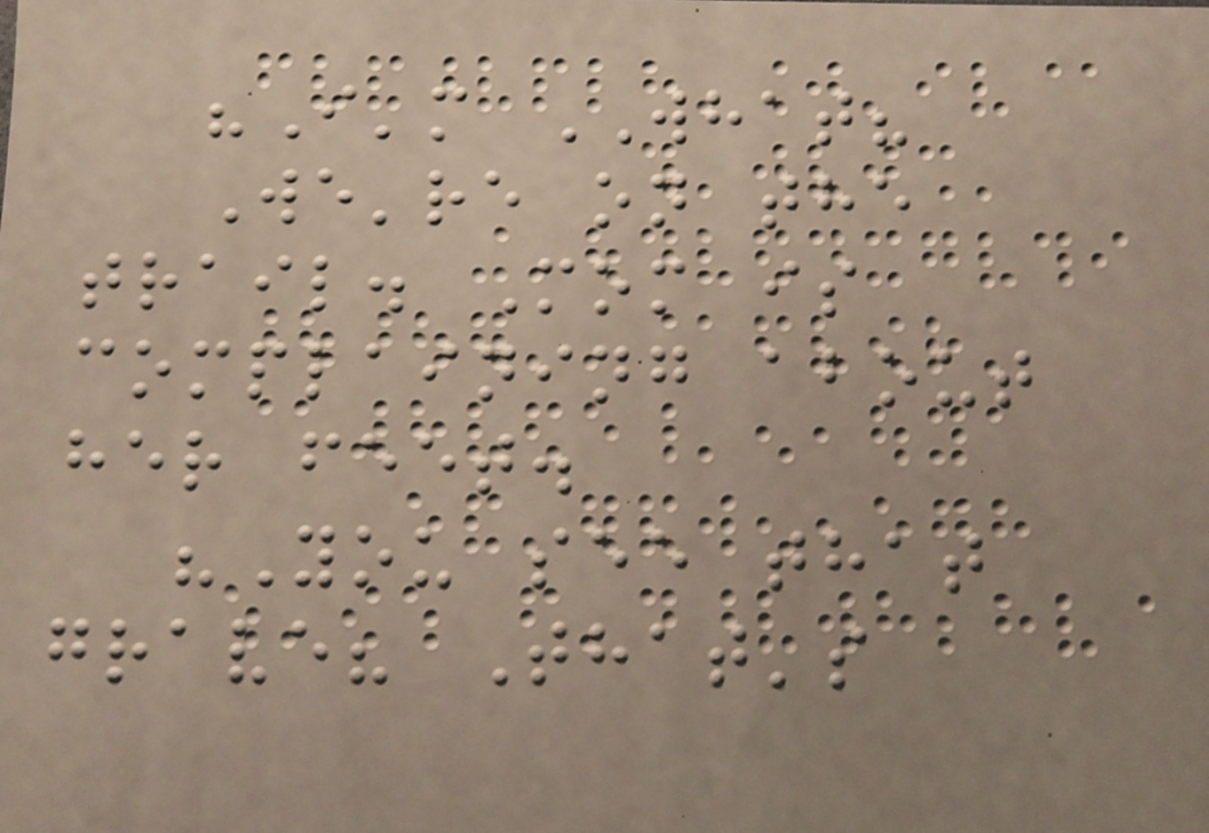"I'm WHAT?
We're on the
trail. Mom is
complaining about
her feet.
"You see that
grave? That's
